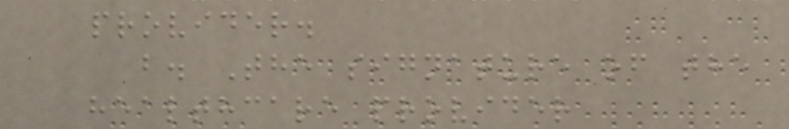provider.
b. The signature of the
healthcare provider
